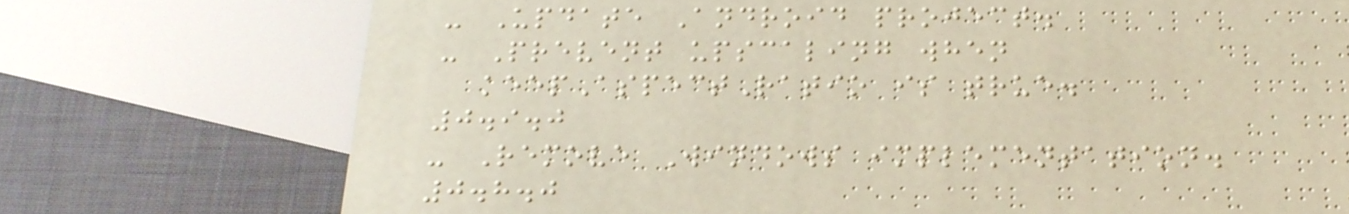- Update Android project.
- Prevent upscaling when
keepAspectRatio is true.
0.9.0
- Remove Windows implementation.
0.8.0
